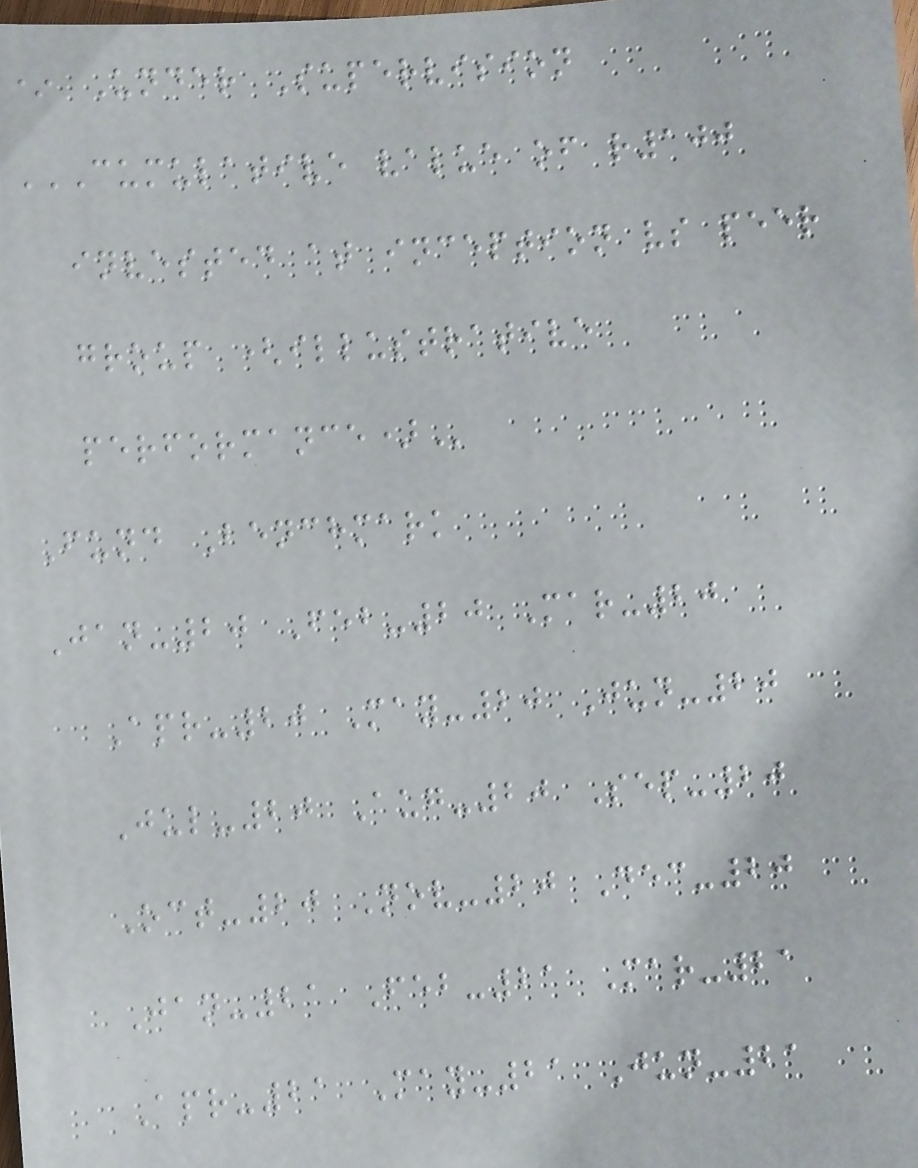* Under Supervision
CUMULATIVE VALUE OF R100
INVESTED AT INCEPTION VS PEER
GROUP (ILLUSTRATIVE
PERFORMANCE)
Fund Benchmark
Jan-20 Feb-20 Mar-20
Apr-20 May-20 Jun-20
Jul-20 Aug-20 Sep-20
Oct-20 Nov-20 Dec-20
Jan-21 Feb-21 Mar-21
Apr-21 May-21 Jun-21
